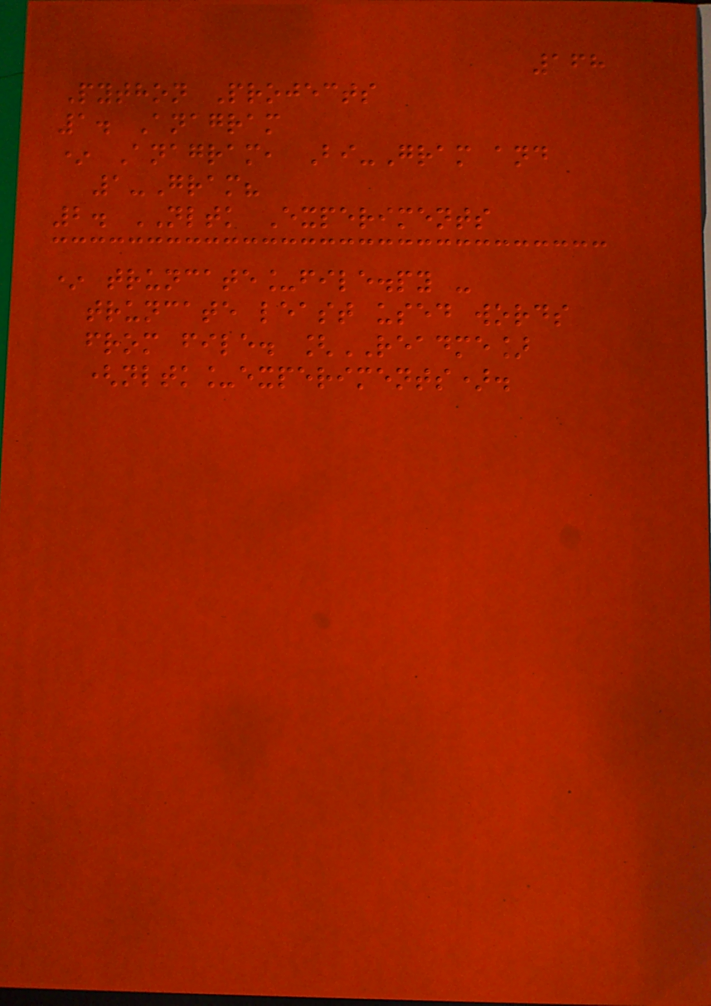168
Python Projects
1. Anagram
* Anagram, Bi-Gram and
1-Gram?
2. NLTK Experiments
* truncate_file.py -
truncate least used words
from file. [README]
(nltk_experiments).
